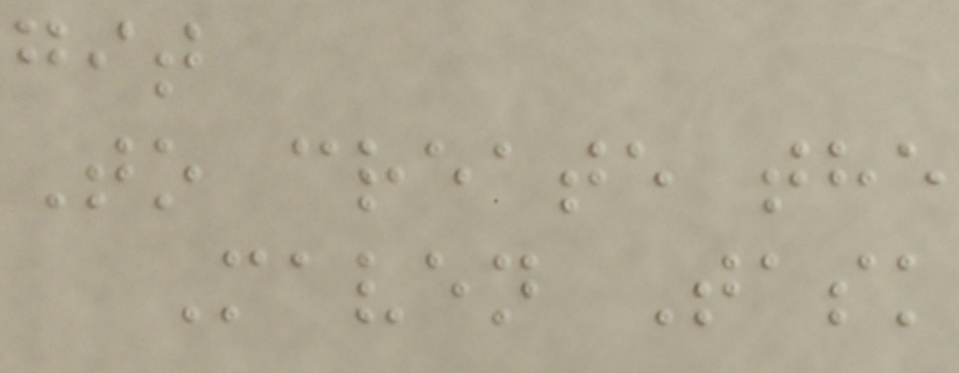git
To create the
Maven Task
